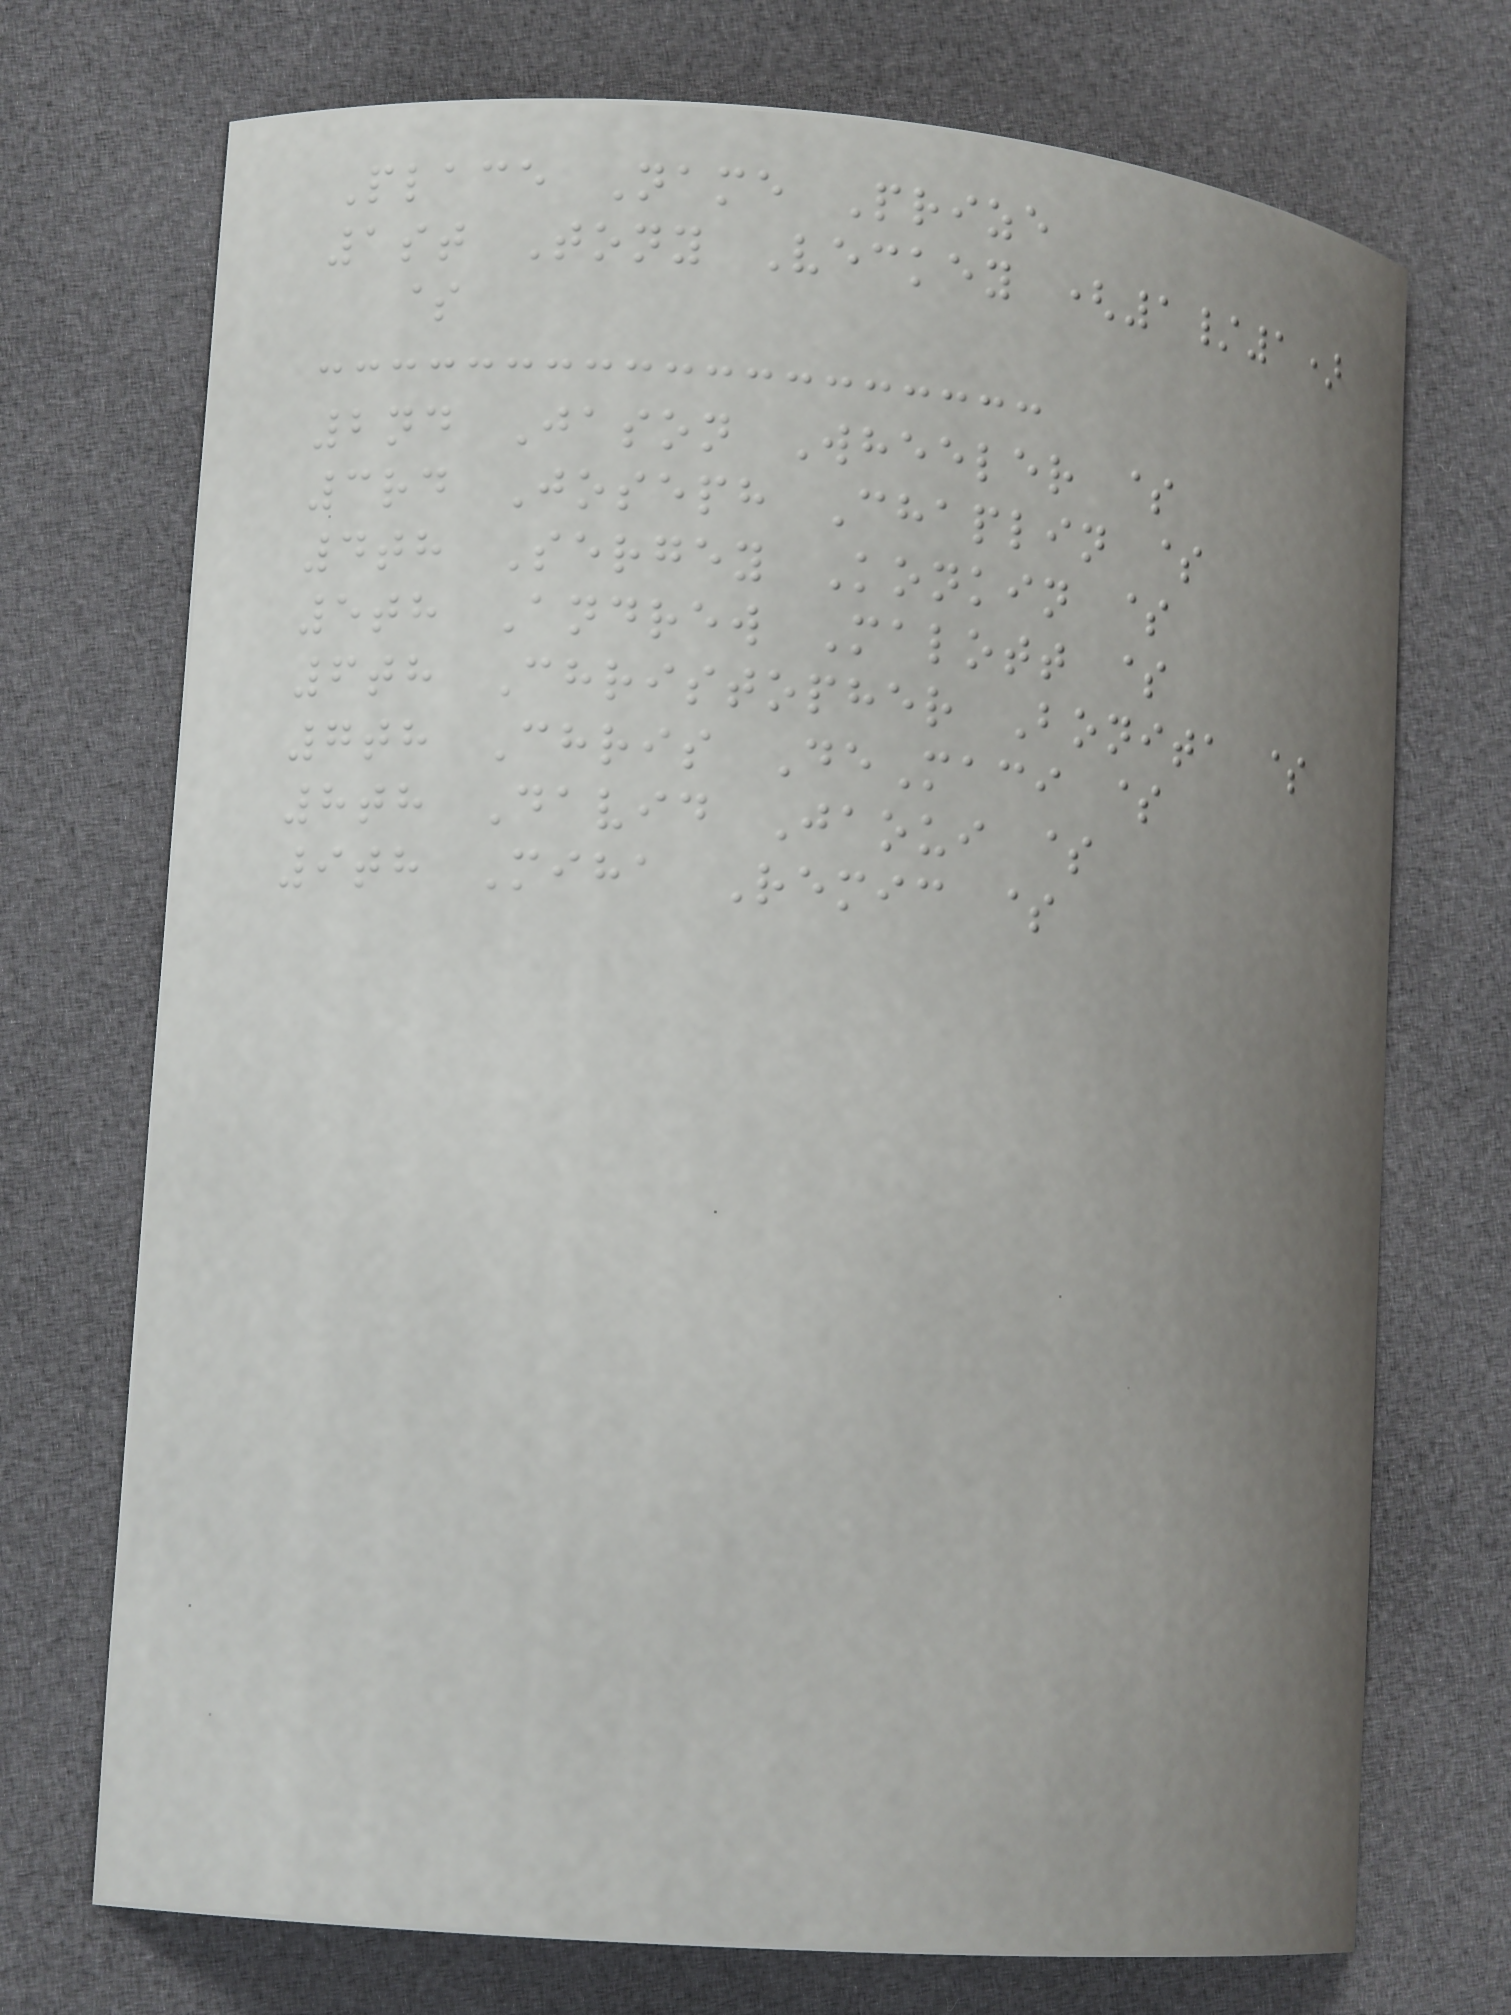Place Name Prize
1st Tony Veckey (1/1)
$
2nd Jason Wheeler $
3rd Joseph Chaplin $
4th Sergey Konkin $
5th Andrew Malott $
6th Christopher Bonita $
7th Chris DeMaci $
8th David Jaoui $
9th Miha Remic $
